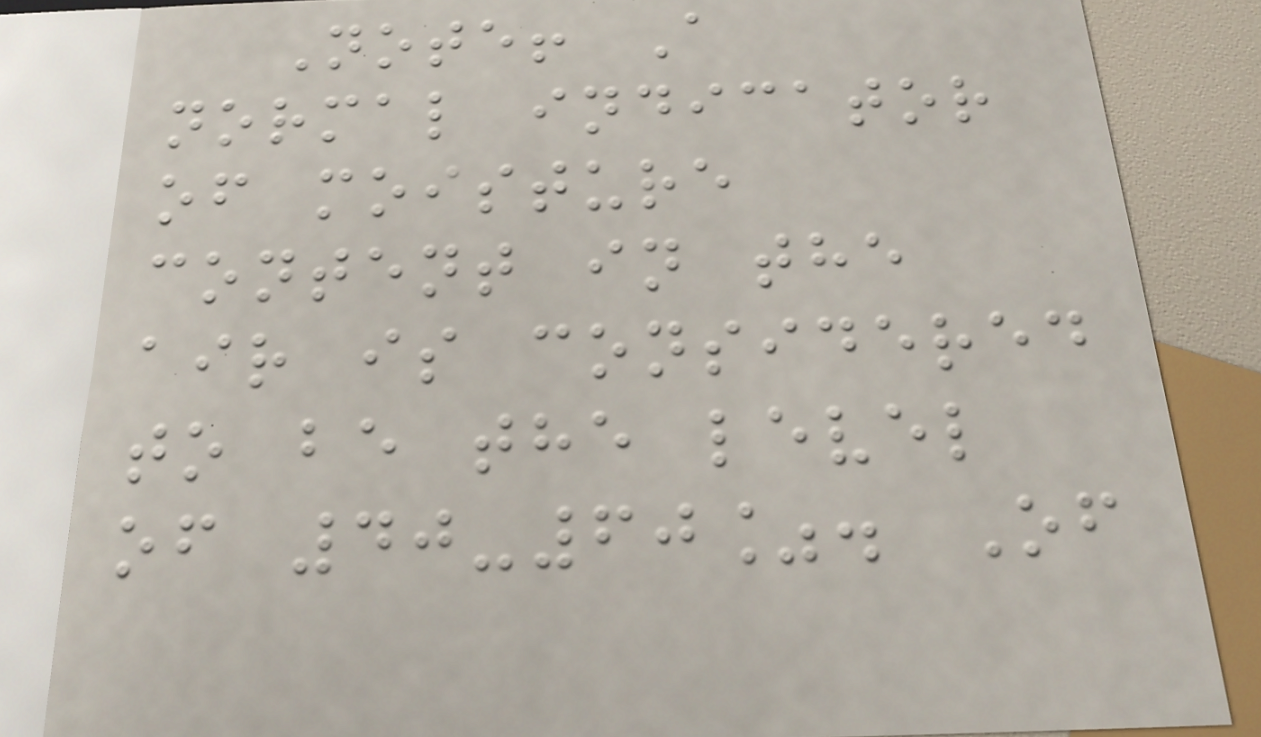Note! A
normal indicator
of moisture
content in the
air is considered
to be the level
of 40-60%. Of
